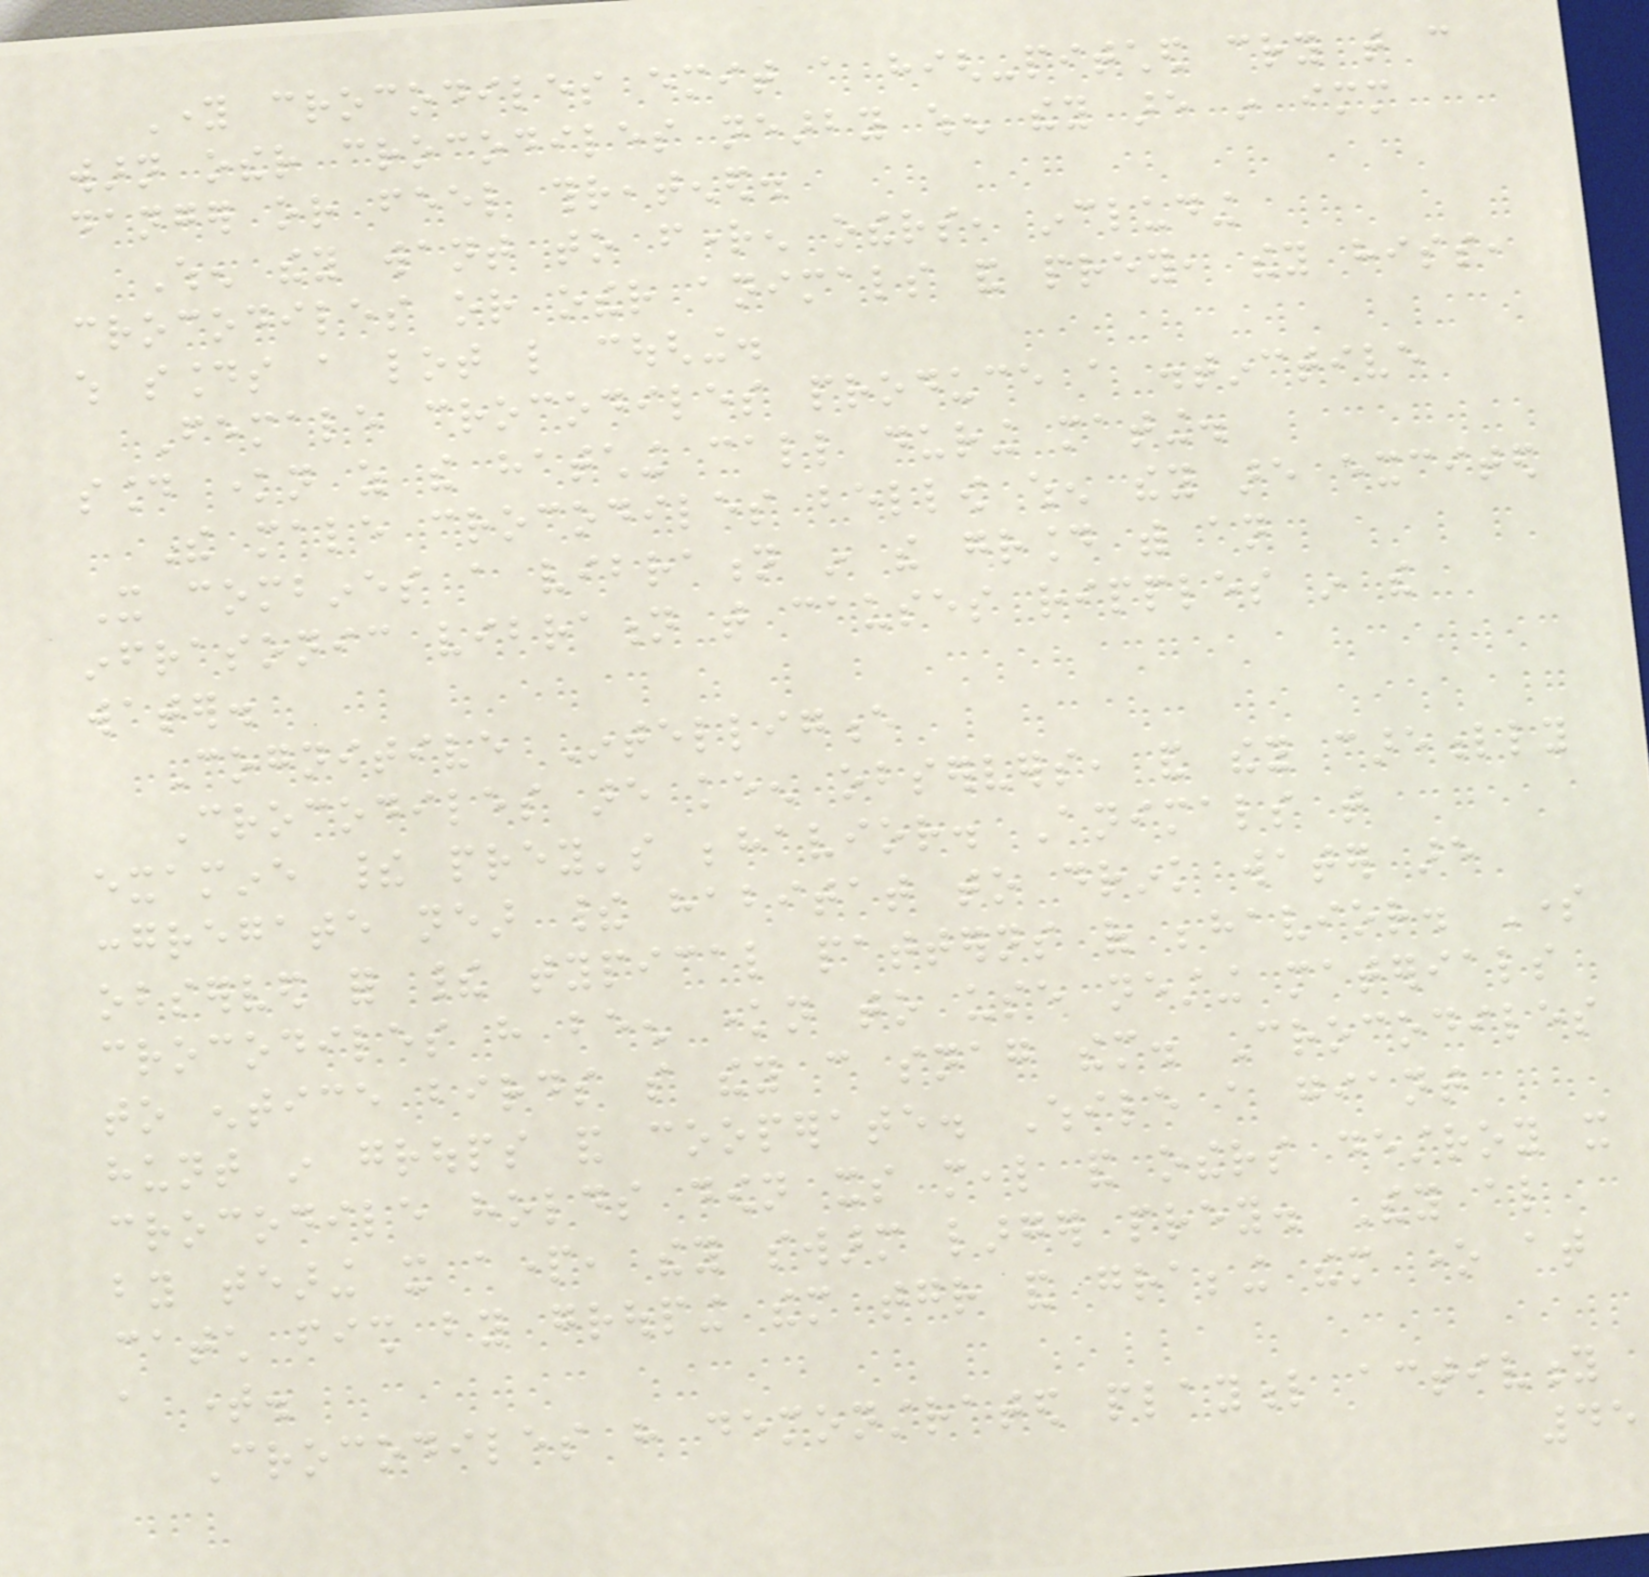Young crocodiles emit a high-pitched cry that can
warn other crocodiles nearby when they are in immediate
danger or feel threatened.
When they want to frighten others, including
crocodiles or other animals and prey, they hiss,
which sounds a lot like coughing.
Female crocodiles produce a distinctive
sound known as the hatching call during mating.
The male crocodiles bellow when they are excited
It combines a vibration in the ground with an
infrasonic vibration that causes ripples in the
water.
Cognitive Intelligence
Crocodiles are keen observers, and they carefully
examine their prey's behavior. Animals that
congregate near their habitat to drink water are
observed for their typical patterns of behavior. Some
crocodiles have been known to use nesting materials
to entice birds so they can snag them. Crocodiles
hunt in groups and cooperate. While a giant
crocodile holds down its meal and others destroy it
by tearing it apart, they swarm larger prey. They also
catch fish by grouping them together and grabbing them one at
a time.
Crocodiles have demonstrated playful activity
45
